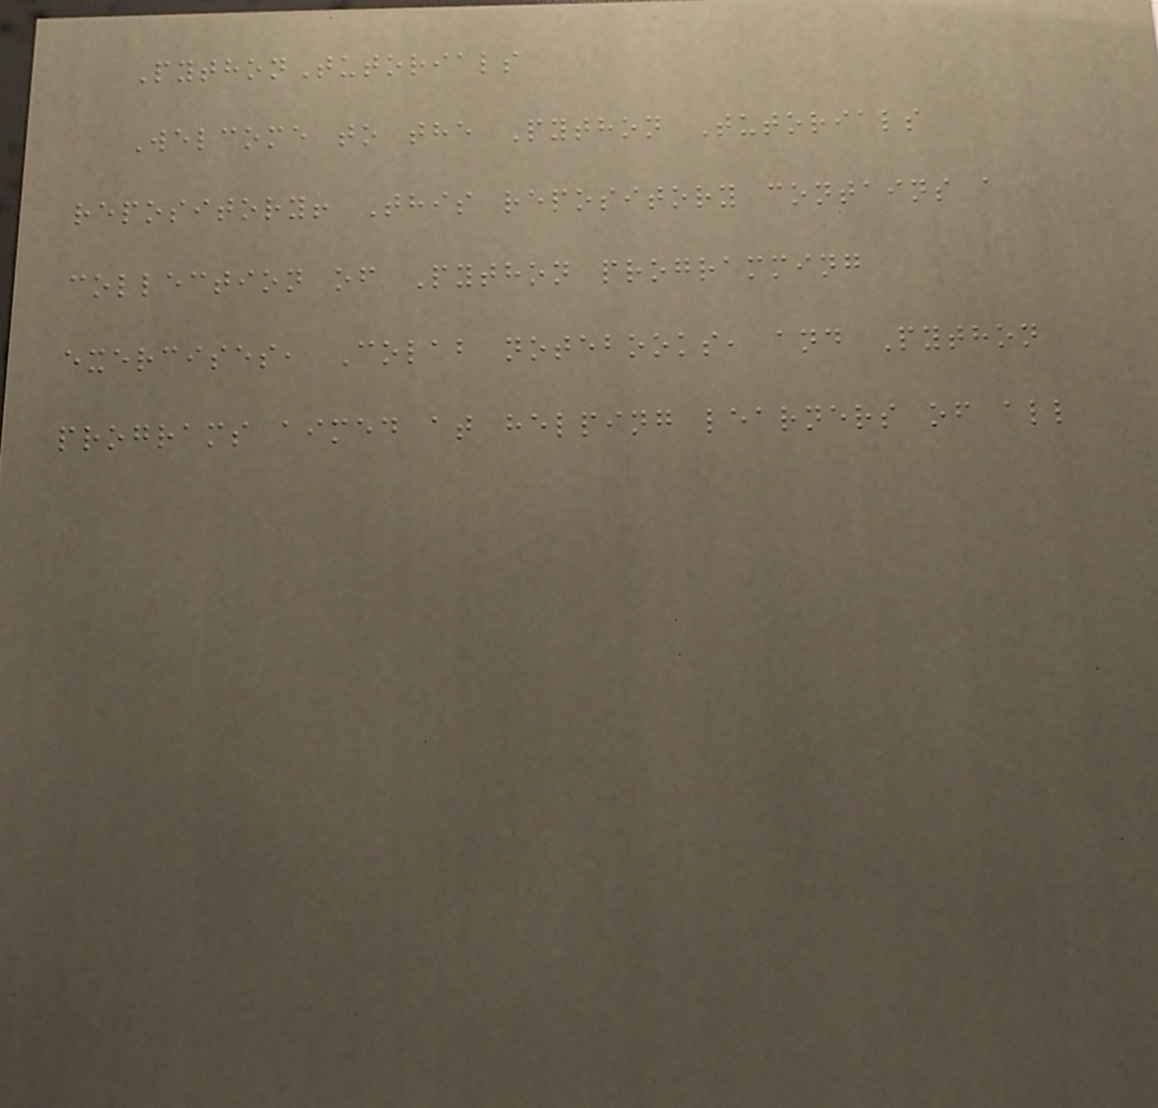PythonTutorials
Welcome to the Python Tutorials
repository! This repository contains a
collection of Python programming
exercises, Colab notebooks, and Python
programs aimed at helping learners of all
